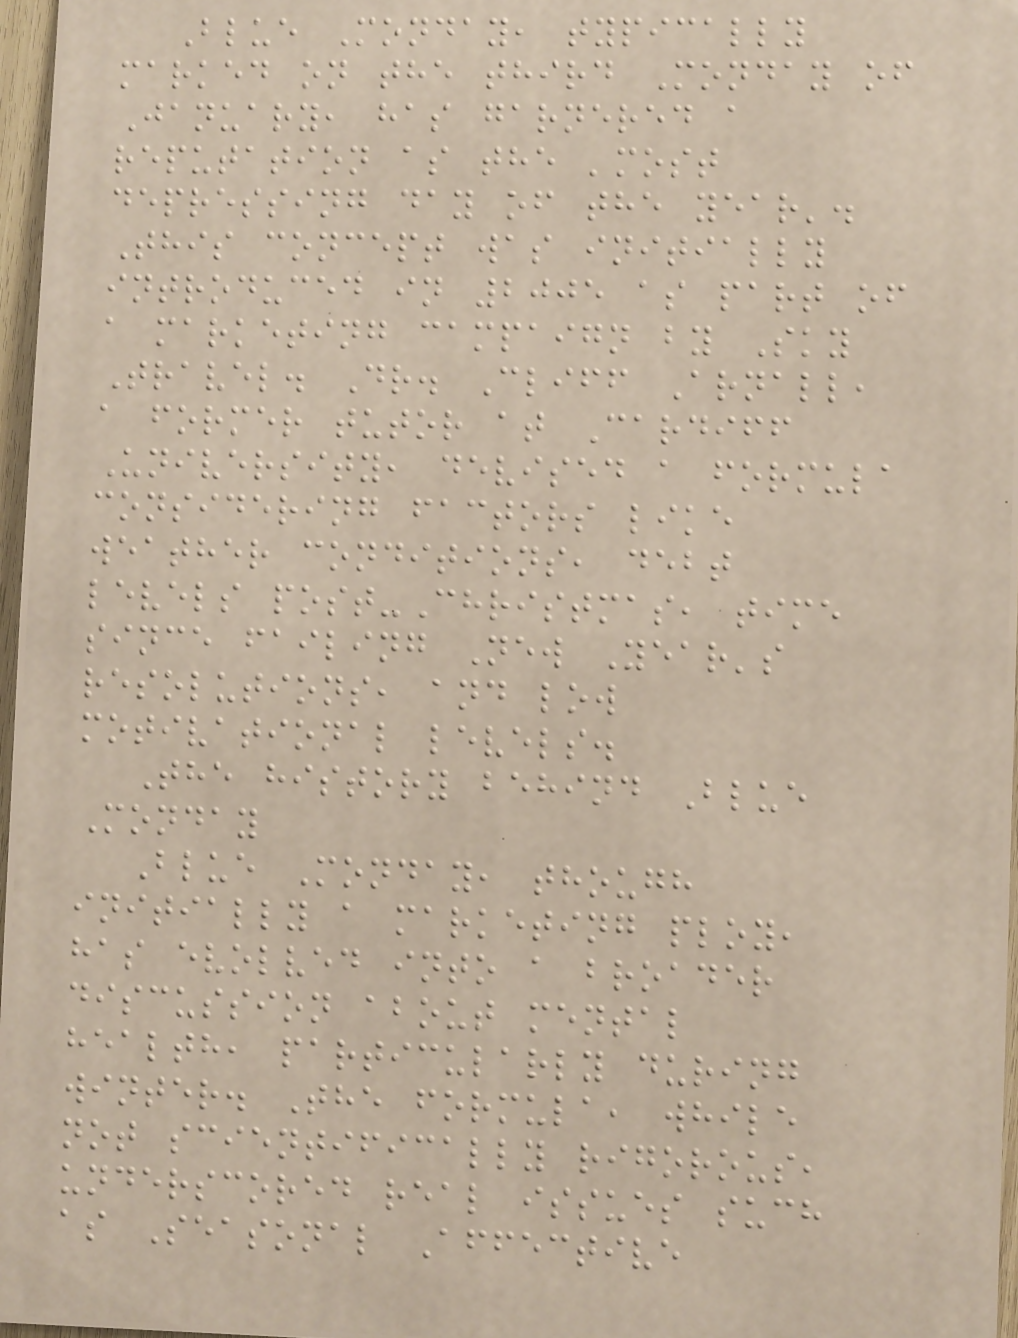Blue Monday, typically
marked on the third Monday of
January, has garnered a
reputation as the 'most
depressing day of the year'.
This concept was initially
introduced in 2005 as part of
a marketing campaign by Sky
Travel. Dr. Cliff Arnall,
a former tutor at Cardiff
University, devised a formula
considering factors like
weather conditions, debt
levels post-Christmas, time
since failing New Year's
resolutions, and low
motivational levels.
The history behind Blue
Monday
Blue Monday, though
initially a marketing ploy,
has evolved into a broader
discussion about mental
health, particularly during
winter. The formula, while
not scientifically rigorous,
underscored real issues such
as Seasonal Affective
